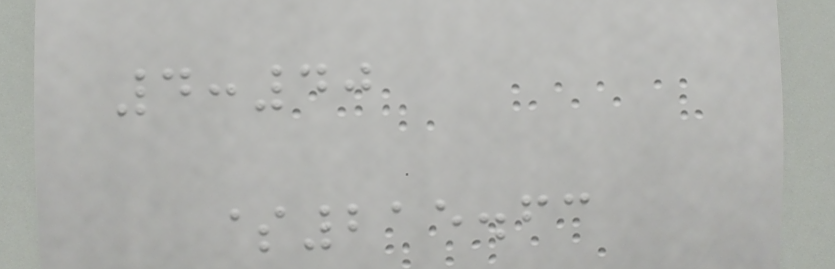4:40
$215.63
